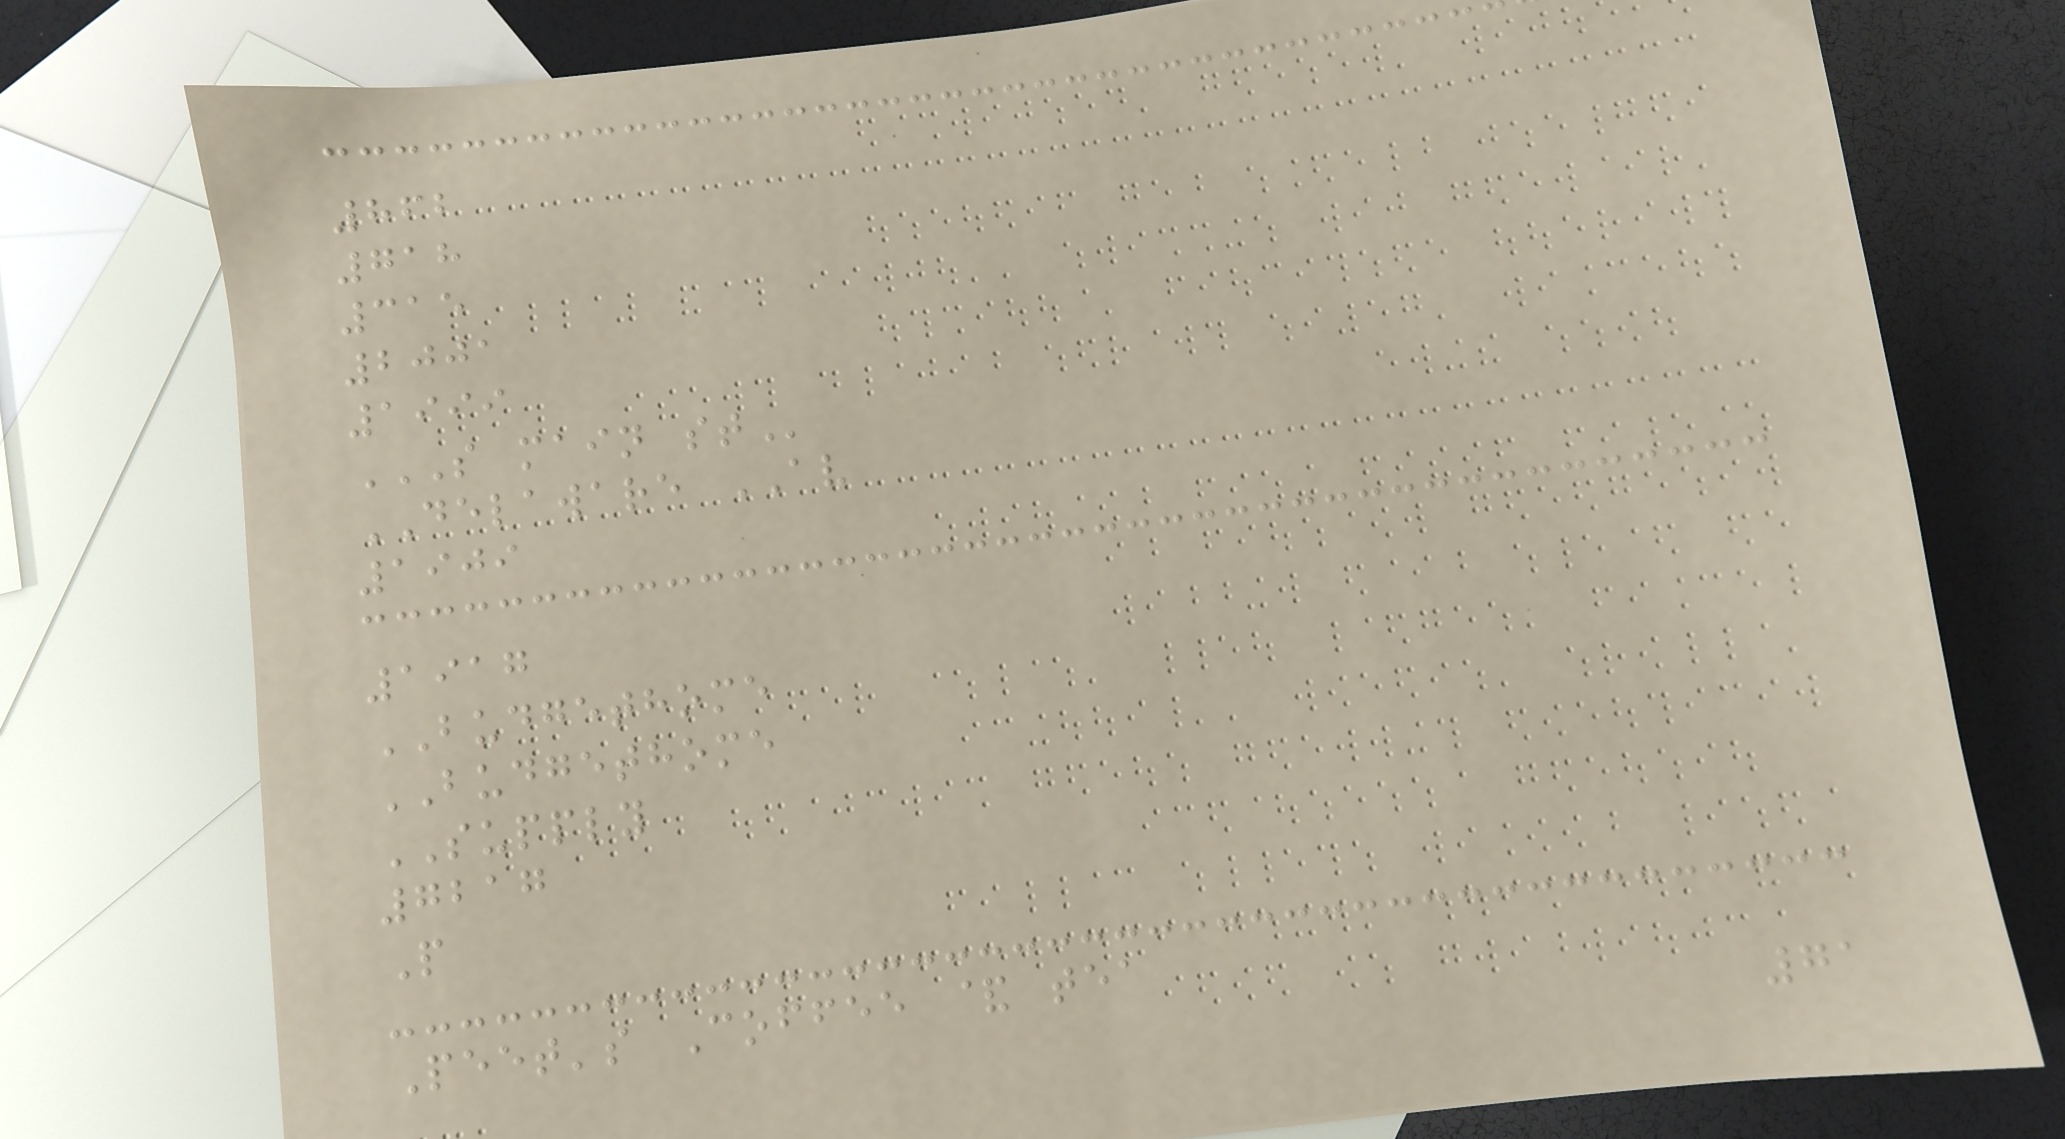862
718
315
2001
1999
S MAIN ST
DELAWARE AV
1909
1917
BUDGETHOME
BUDGETHOME
SUPPLY
7217
P
Peet's Coffee & tea
71
